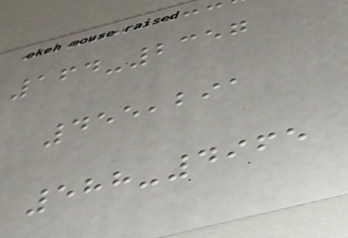164-2357
455,291
588-4965
